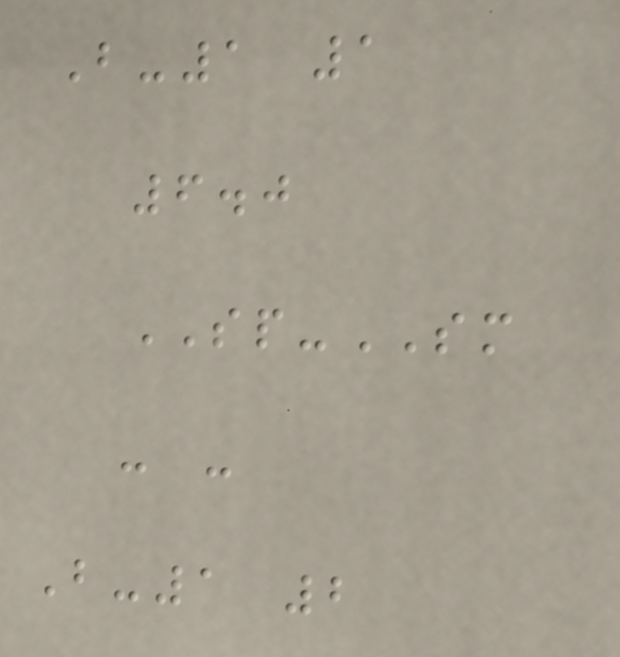B-1 1
6.0
SP-SM
- -
B-1 2
